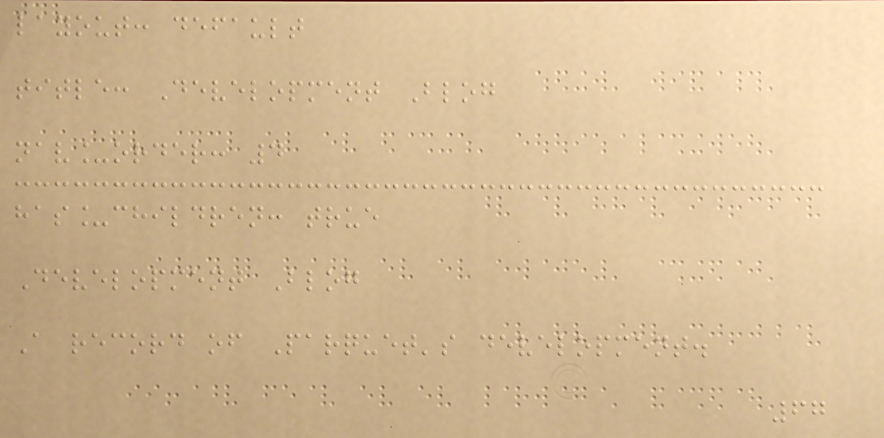layout: default
title: Development Blog
nav_order: 4
has_children: true
Development Blog
A record of Parquet's development.
67
